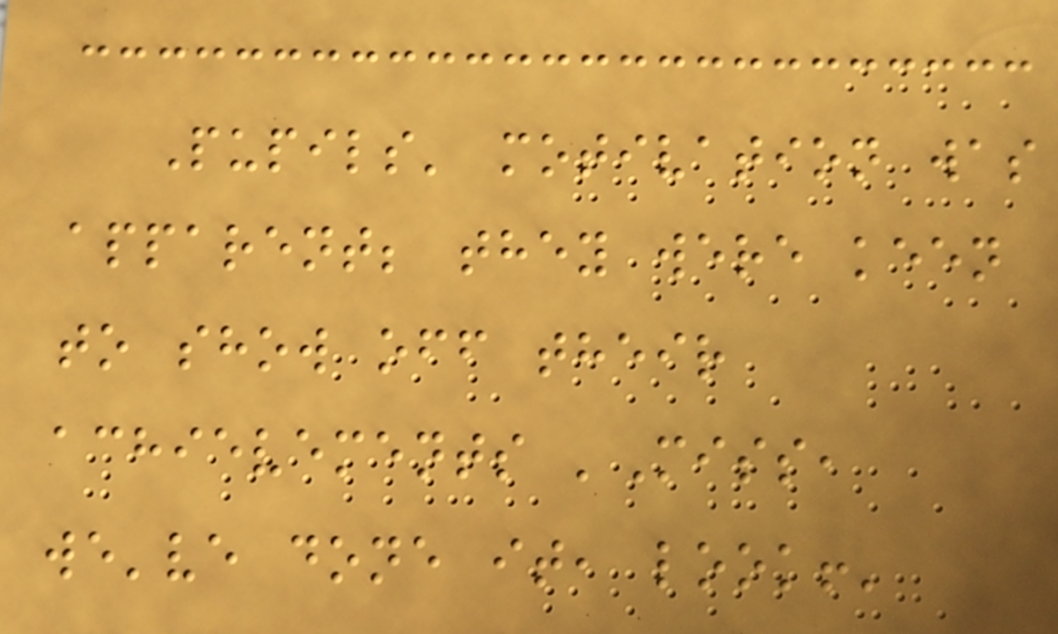Pupils' motivation was
apparent; they were keen
to show off their
achievements 'Miss,
we've done it, look!'
